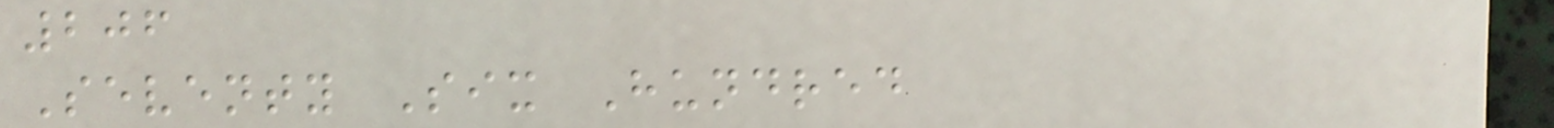206
Seventy Six Hundred
